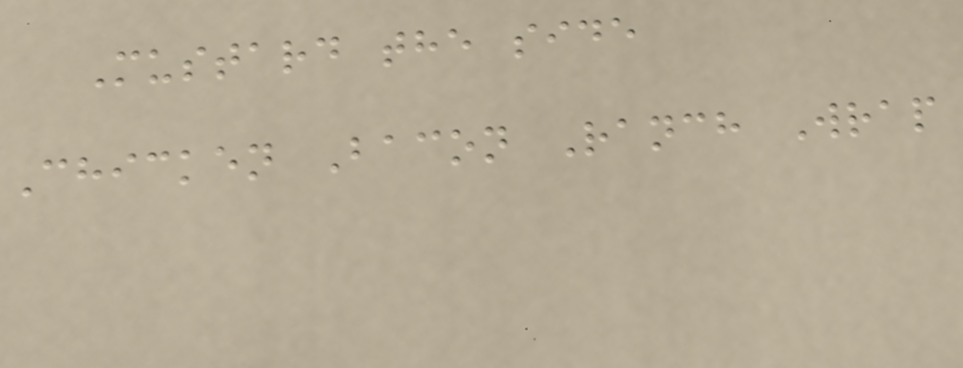Mustard the side
Chicken Bacon Ranch Wrap
